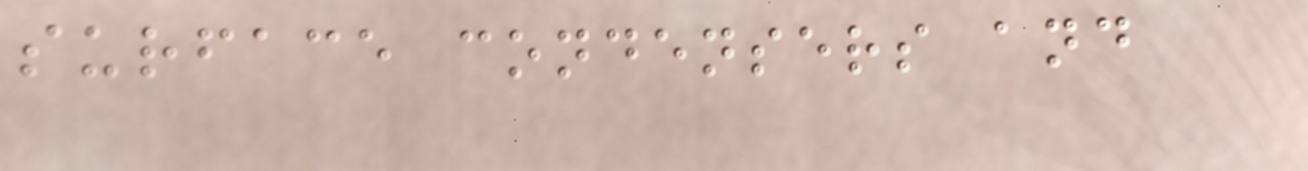surface condensers and
